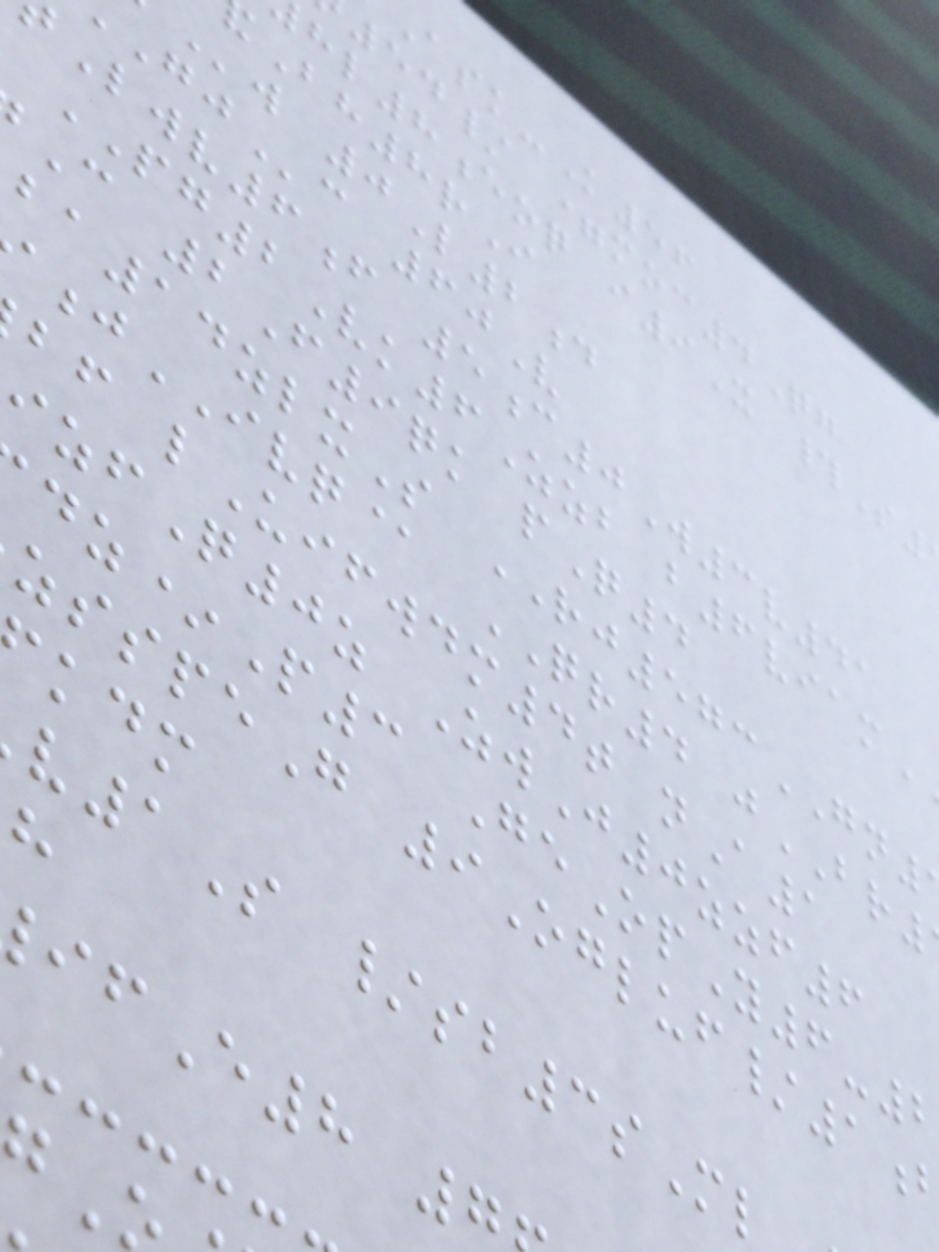Ask-K56
54/ =moc4Qg
l8eoq i9X #S
Bh8rI
w 0L2d
c 60V
Lwv6f 5c0W3v41
PG2Vk6Zzb b6viam
C 2F9qk pQ4
14zlxS RJ573GN
jIVQ@ QR4 jBR
bf lUifwdm4t nA1
zfQ0z ZwJ0zzf6
z*P3 GeOpY6-2
zsspeG 9Ogluf/1
1S /sb3sMl
